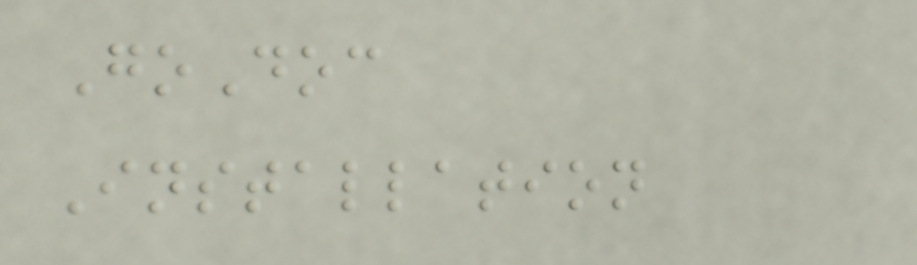GoDoc
Installation
